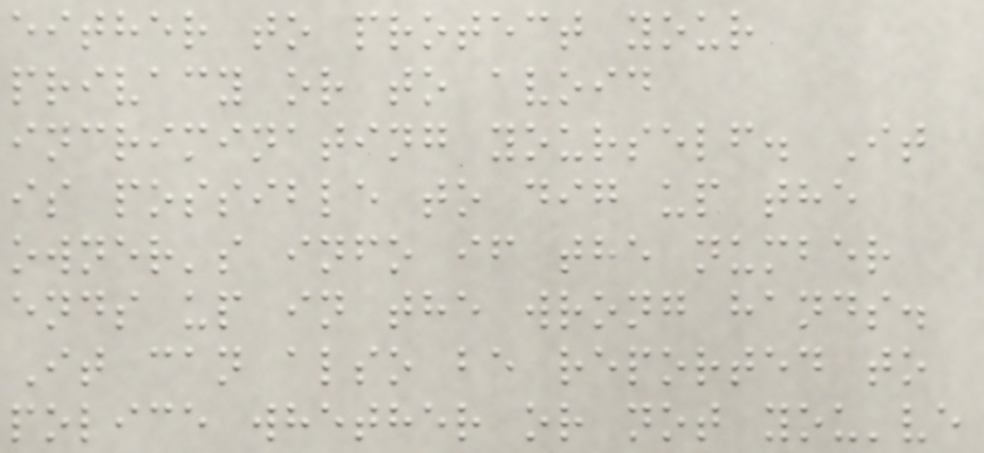either to protect your
privacy or to avoid
incriminating yourself. It
is possible to dig up the
owner's info if the number
ends up in the wrong hands.
It can also be reported to
police whether or not you've
